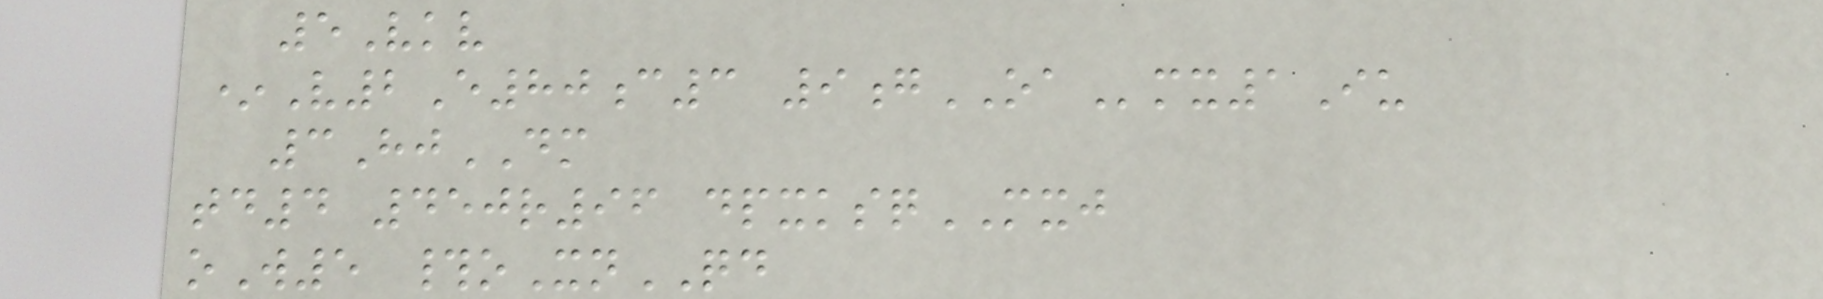5Vkv
*V2E80c3 9gOAmx1Iu
3HjDM
td4 450r96 dpxksqMXJ
oW5 #oXnQD
